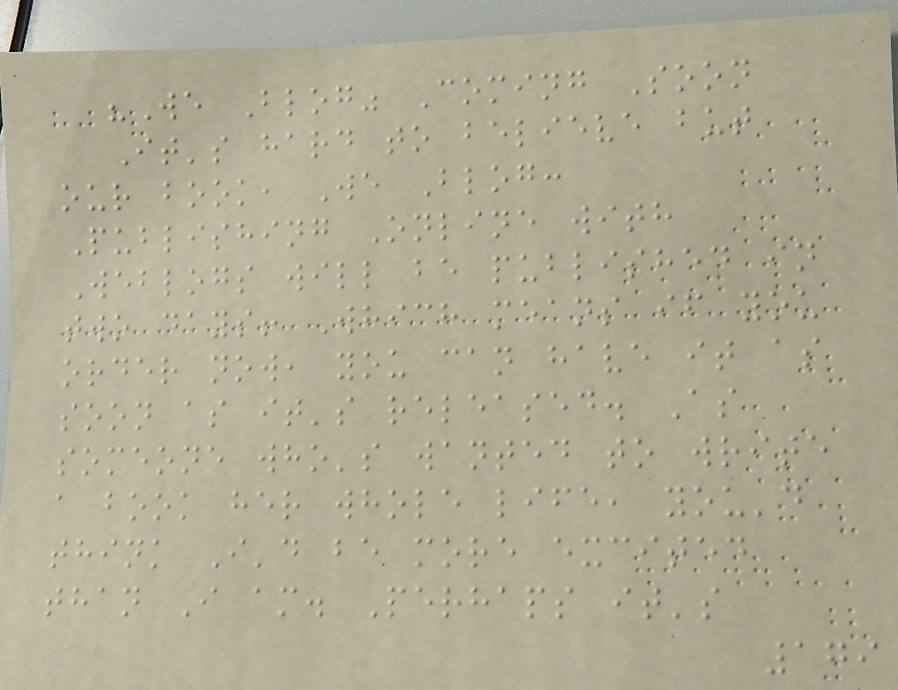"We Blog" Coming Soon
It's hard to believe but
our book, We Blog:
Publishing Online with
Weblogs will be published in
two days! Which means if you
order now, you can have it as
soon as it's released. As
someone who's wanted to write
a book her whole life, you'd
think I'd be more excited
than I am. Perhaps it's
179
